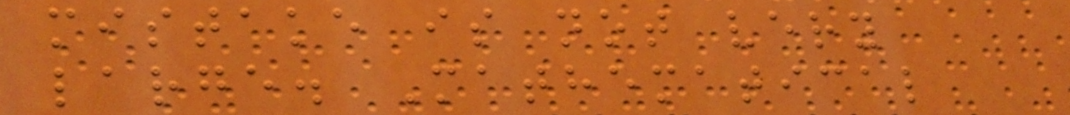mistake is not very
large. Mathematical
